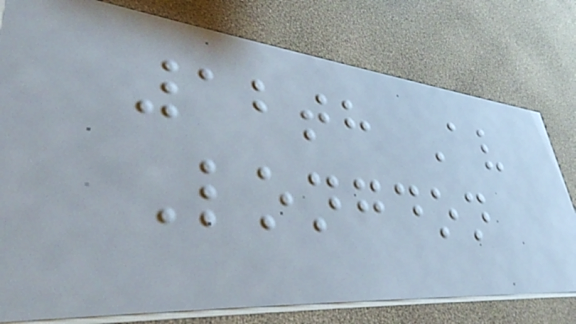12th Av
Longdon
